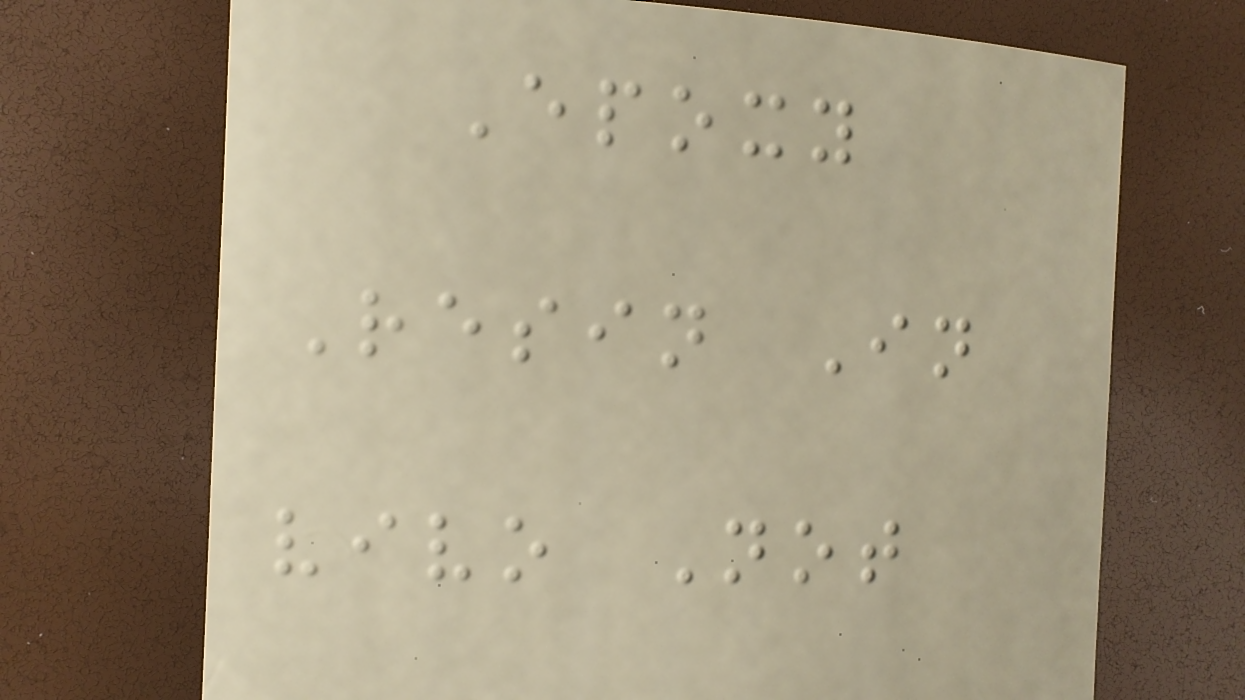Epoxy
Resin In
vivo Not
